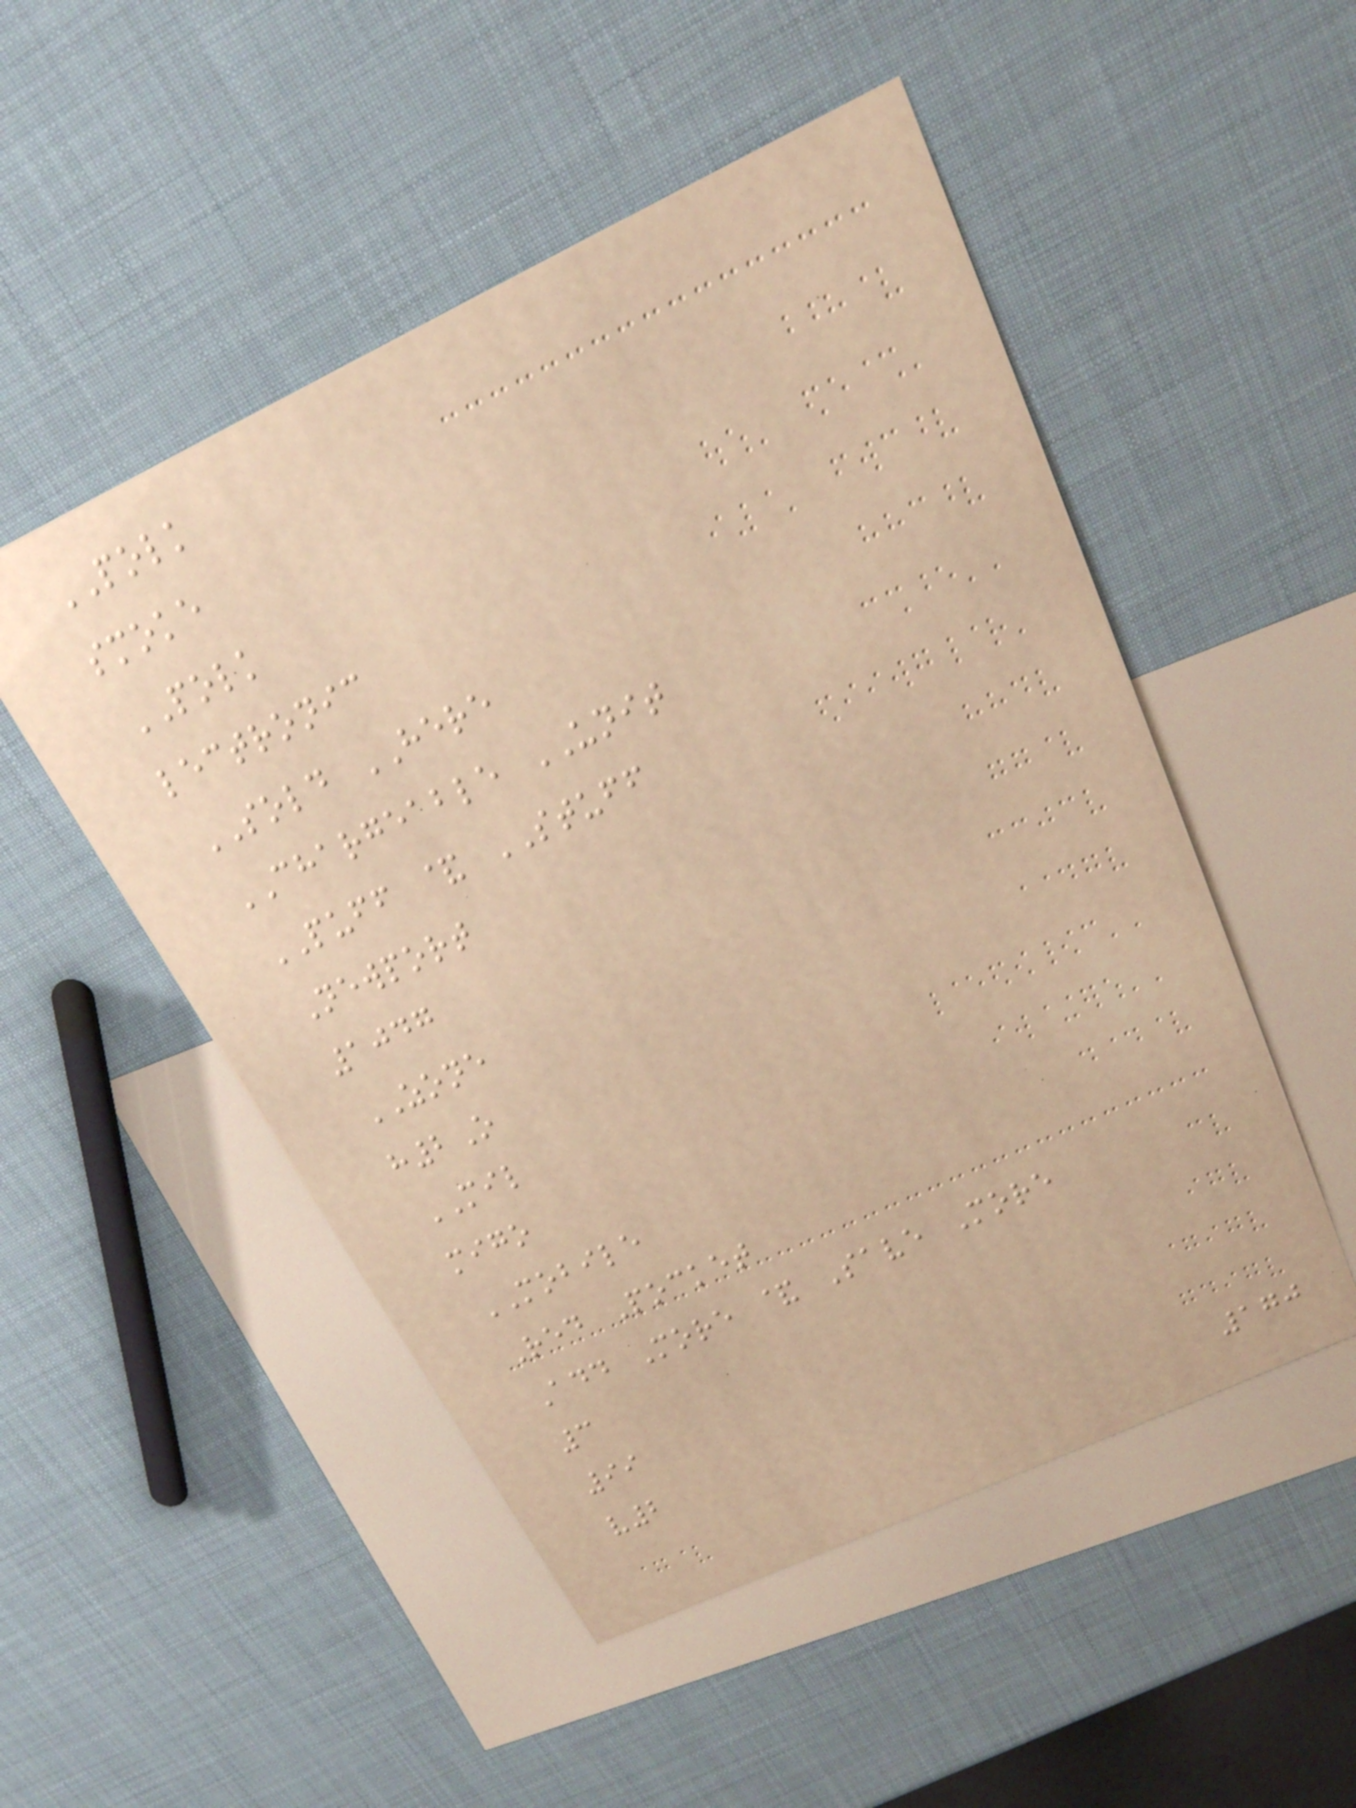POLK
smoke
POLK
lectronic
SOLD HERE
CHARGEABLE UNIT
PUFF & STUFF
Newport
1047
ZONE
h2O
MIL
migo
MOBILE
Red Pocket
Add More & Save More
3
99
v2
170
